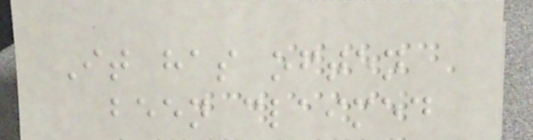It has often
been claimed
